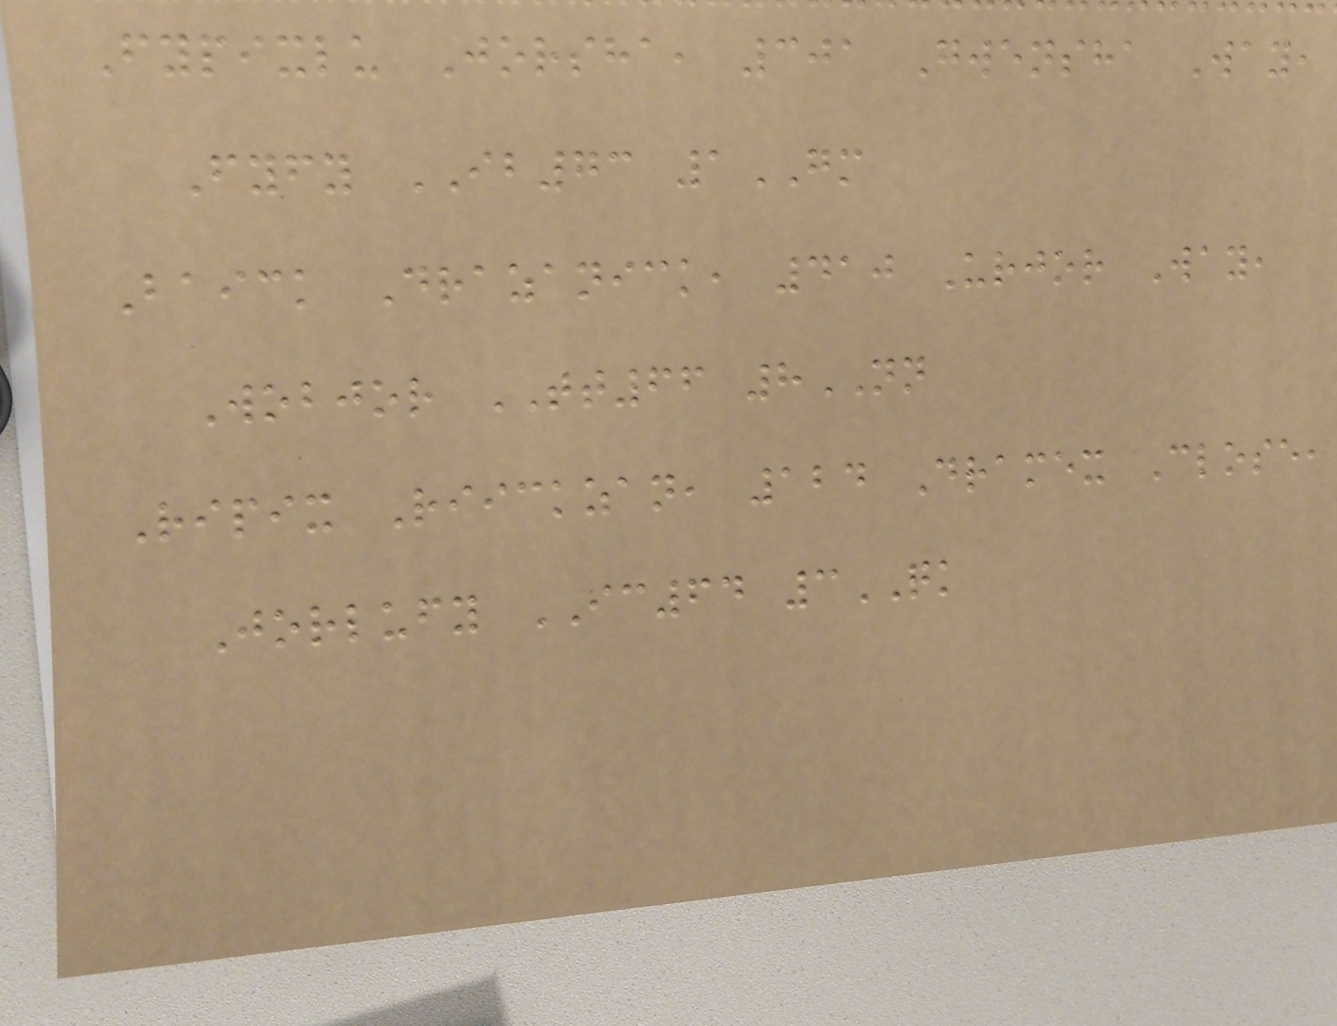Fypixlu Jorsha, 301 Gwensha Way,
Fyfy IB73 1GM
Baick Drazanick, 410 Urjor Way,
Wobjor TT66 8NN
Ripix Riickzan, 124 Dramex Close,
Jorlufy IC64 3QK
